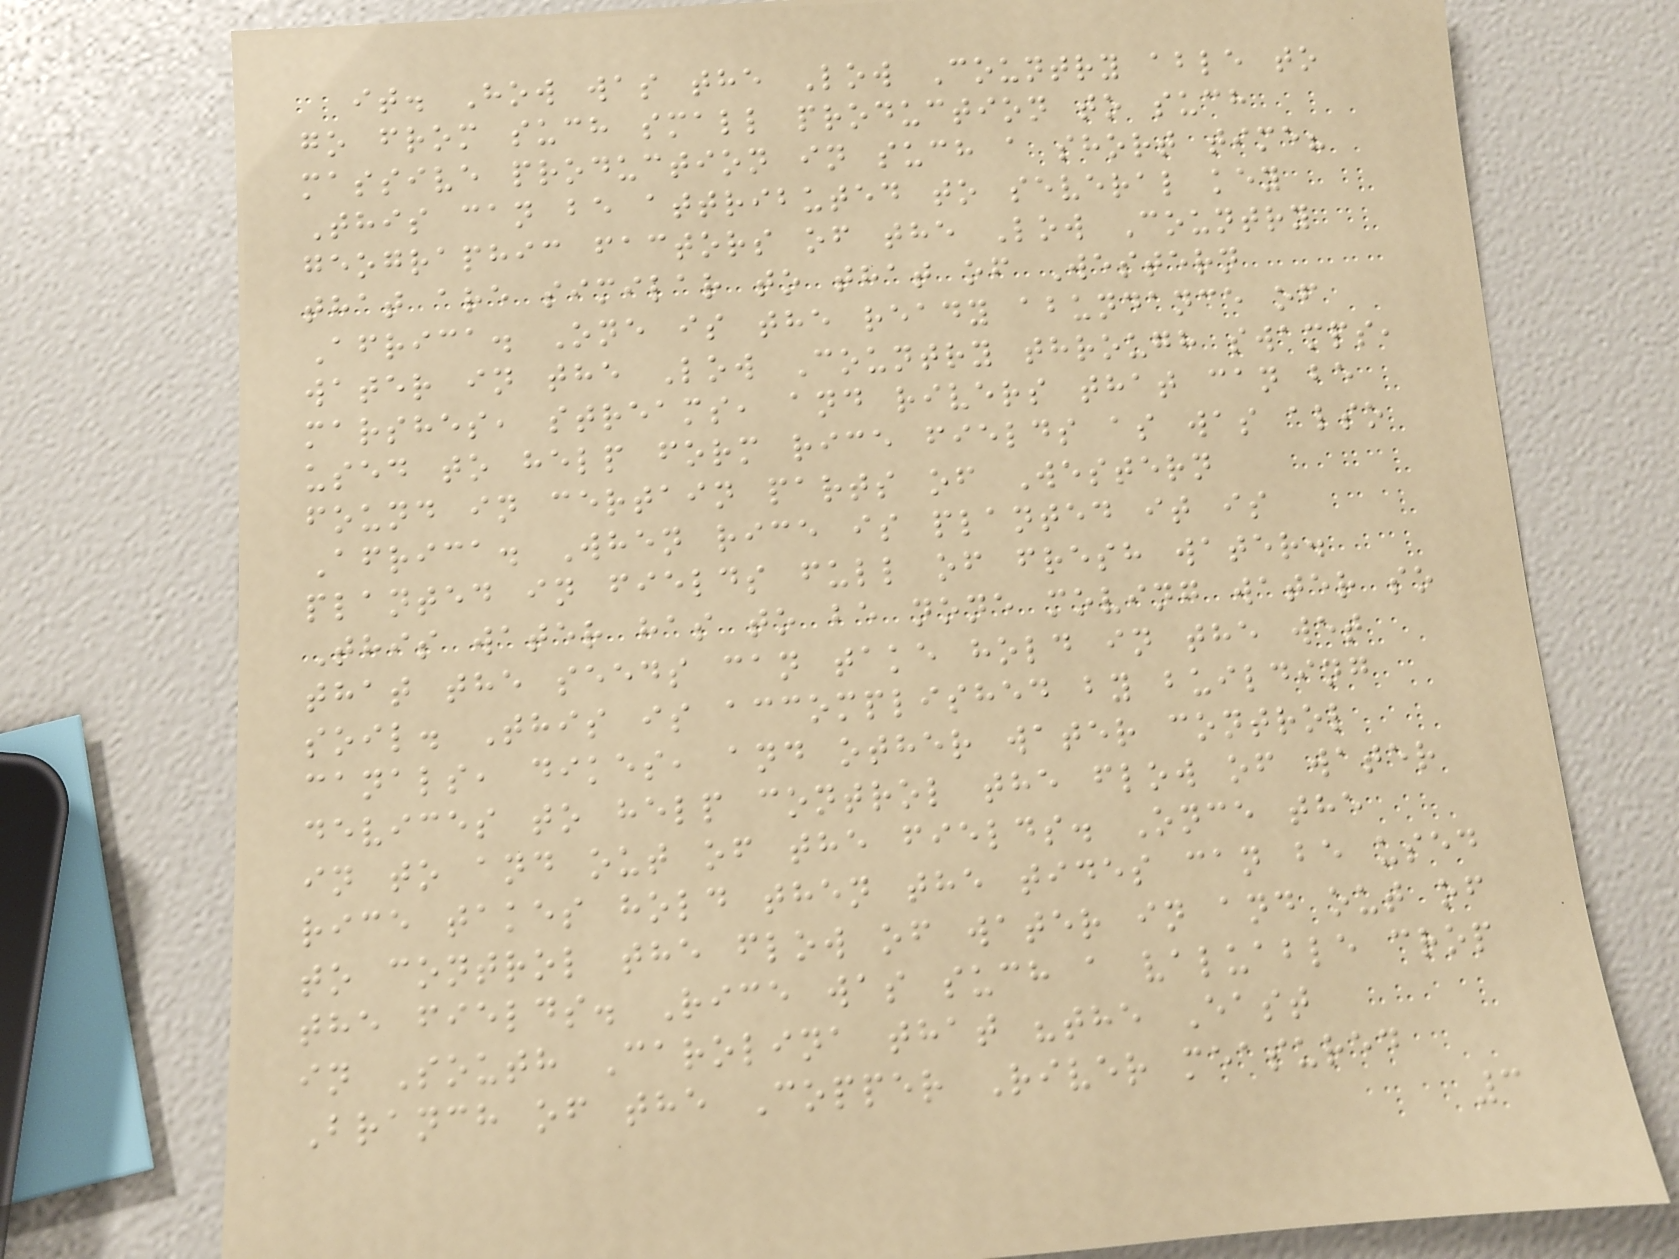it. How was the Low Country able to
go from such small production to such
massive production in such a short time?
This can be attributed to several key
geographic factors of the Low Country
that are similar to that of Western
Africa. One is the ready abundance of
water in the Low Country through swamps,
marshes, streams, and rivers that can be
used to help form rice fields as was also
found in certain parts of Western
Africa. When rice is planted it is
planted in fields full of fresh water.
This water has to be none moving water so
that the seeds can take hold in the wet
soil. This is accomplished by building
canals, dikes, and other water control
devices to help control the flow of water
in to and out of the fields. Once the
rice takes hold then the tides can be used
to control the flow of water in and out of
the fields. Rice was such a valuable crop
in South Carolina that "the East
Branch of the Copper River measured
3
